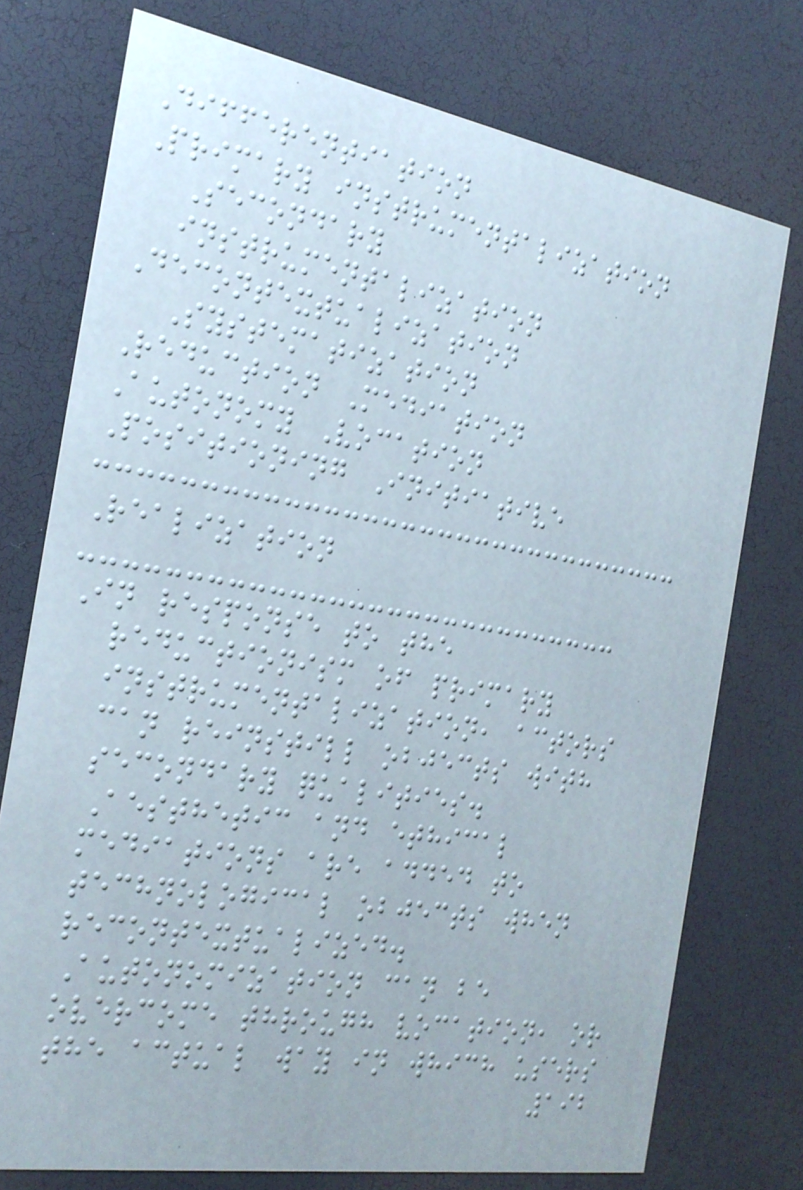Differentiation
Primary instrumentalization
Secondary
instrumentalization
Decontextualization
Systematization
Reduction Mediation
Autonomy Vocation
Positioning Initiative
Realization
In response to the
reductionism of primary
instrumentalization, actors
can reinstill objects with
secondary qualities.
Aesthetic and ethical
mediations are added to
technological objects when
recontextualized.
Autonomization can be
overcome through vocation, or
the actual way in which users
192
